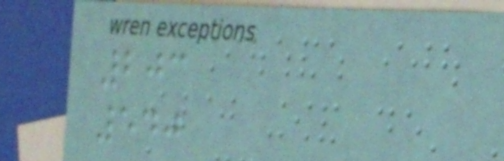203
540
